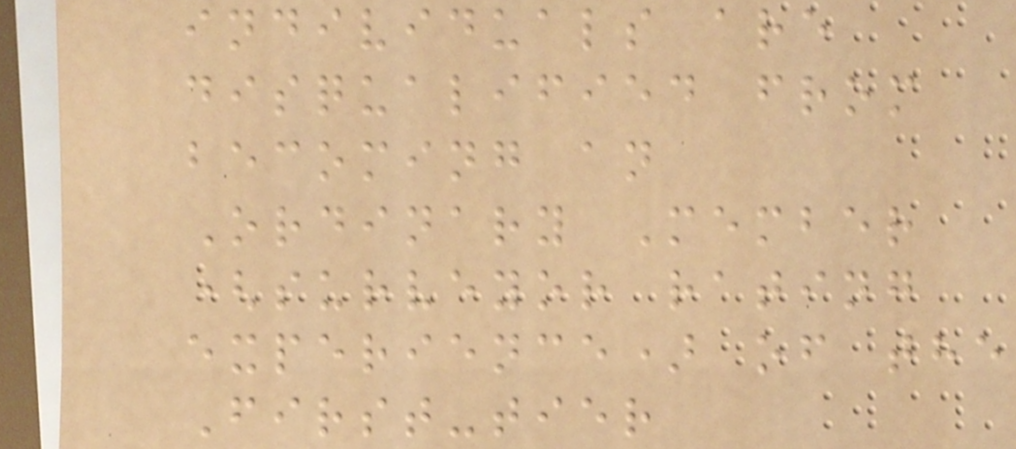individuals are
disqualified from
becoming an
Ordinary Member
(surveyor rating
experience) of the
First-tier
